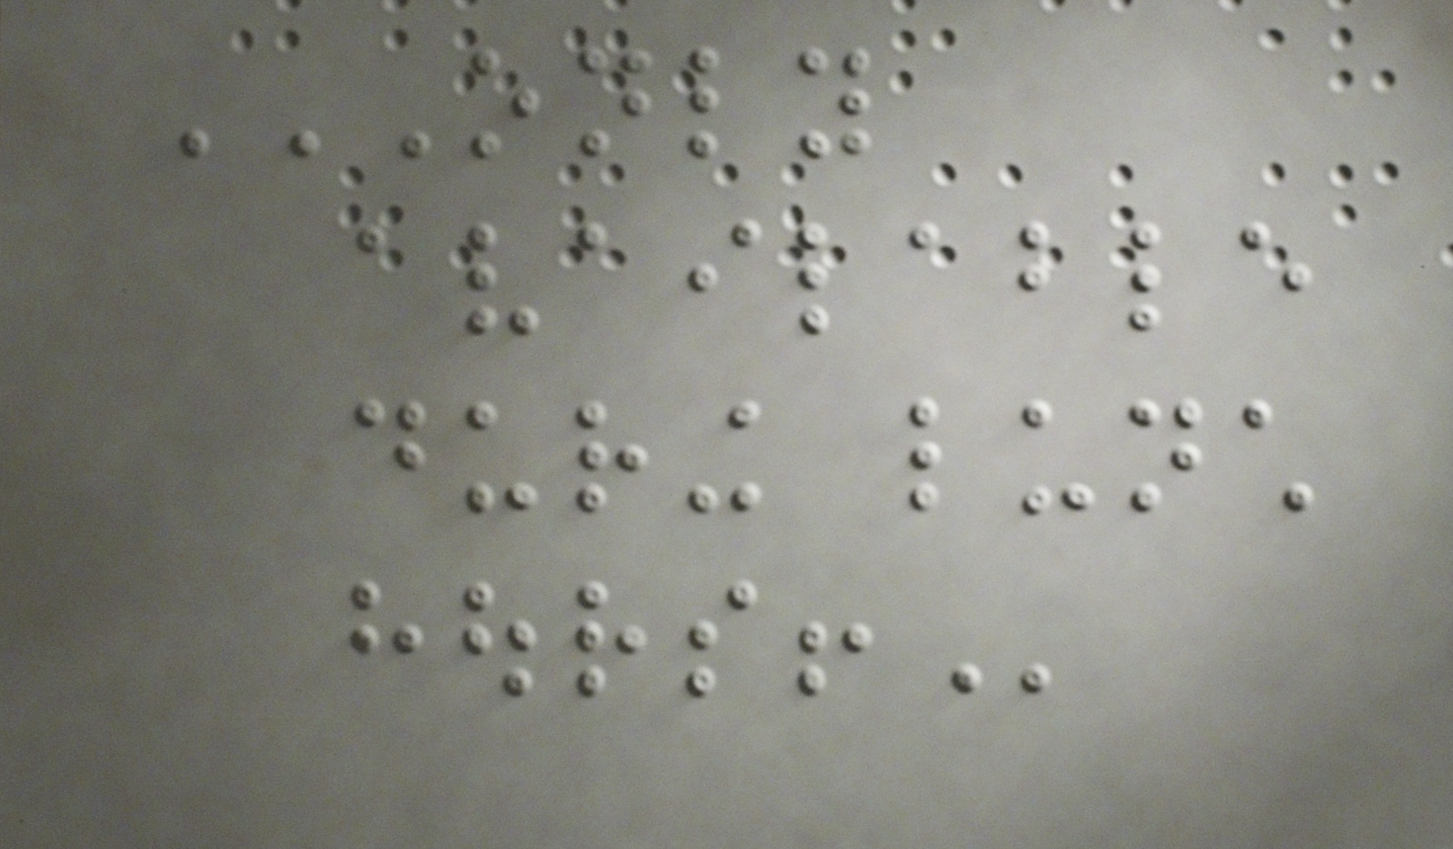ONLY
AVAILABLE
DURING LUNCH
HOURS!
